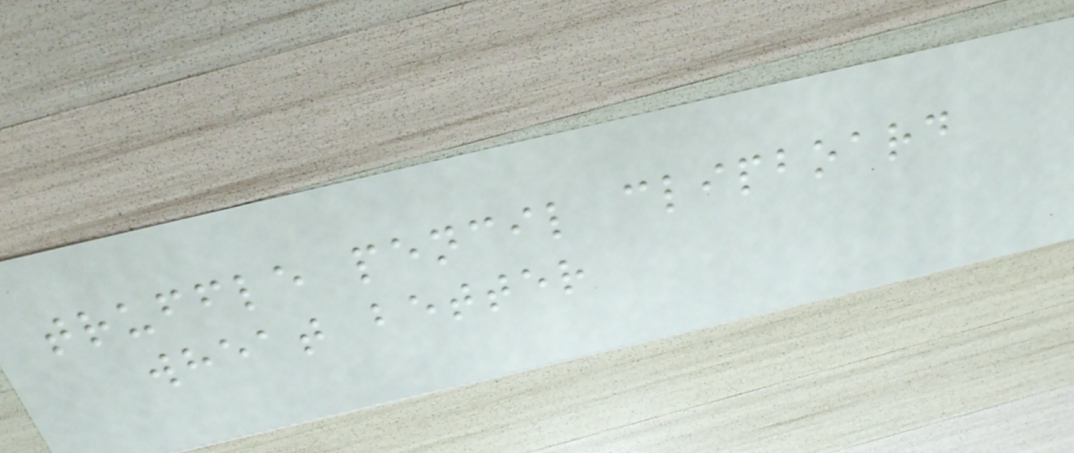truffle pencil clipboard
wheat better
